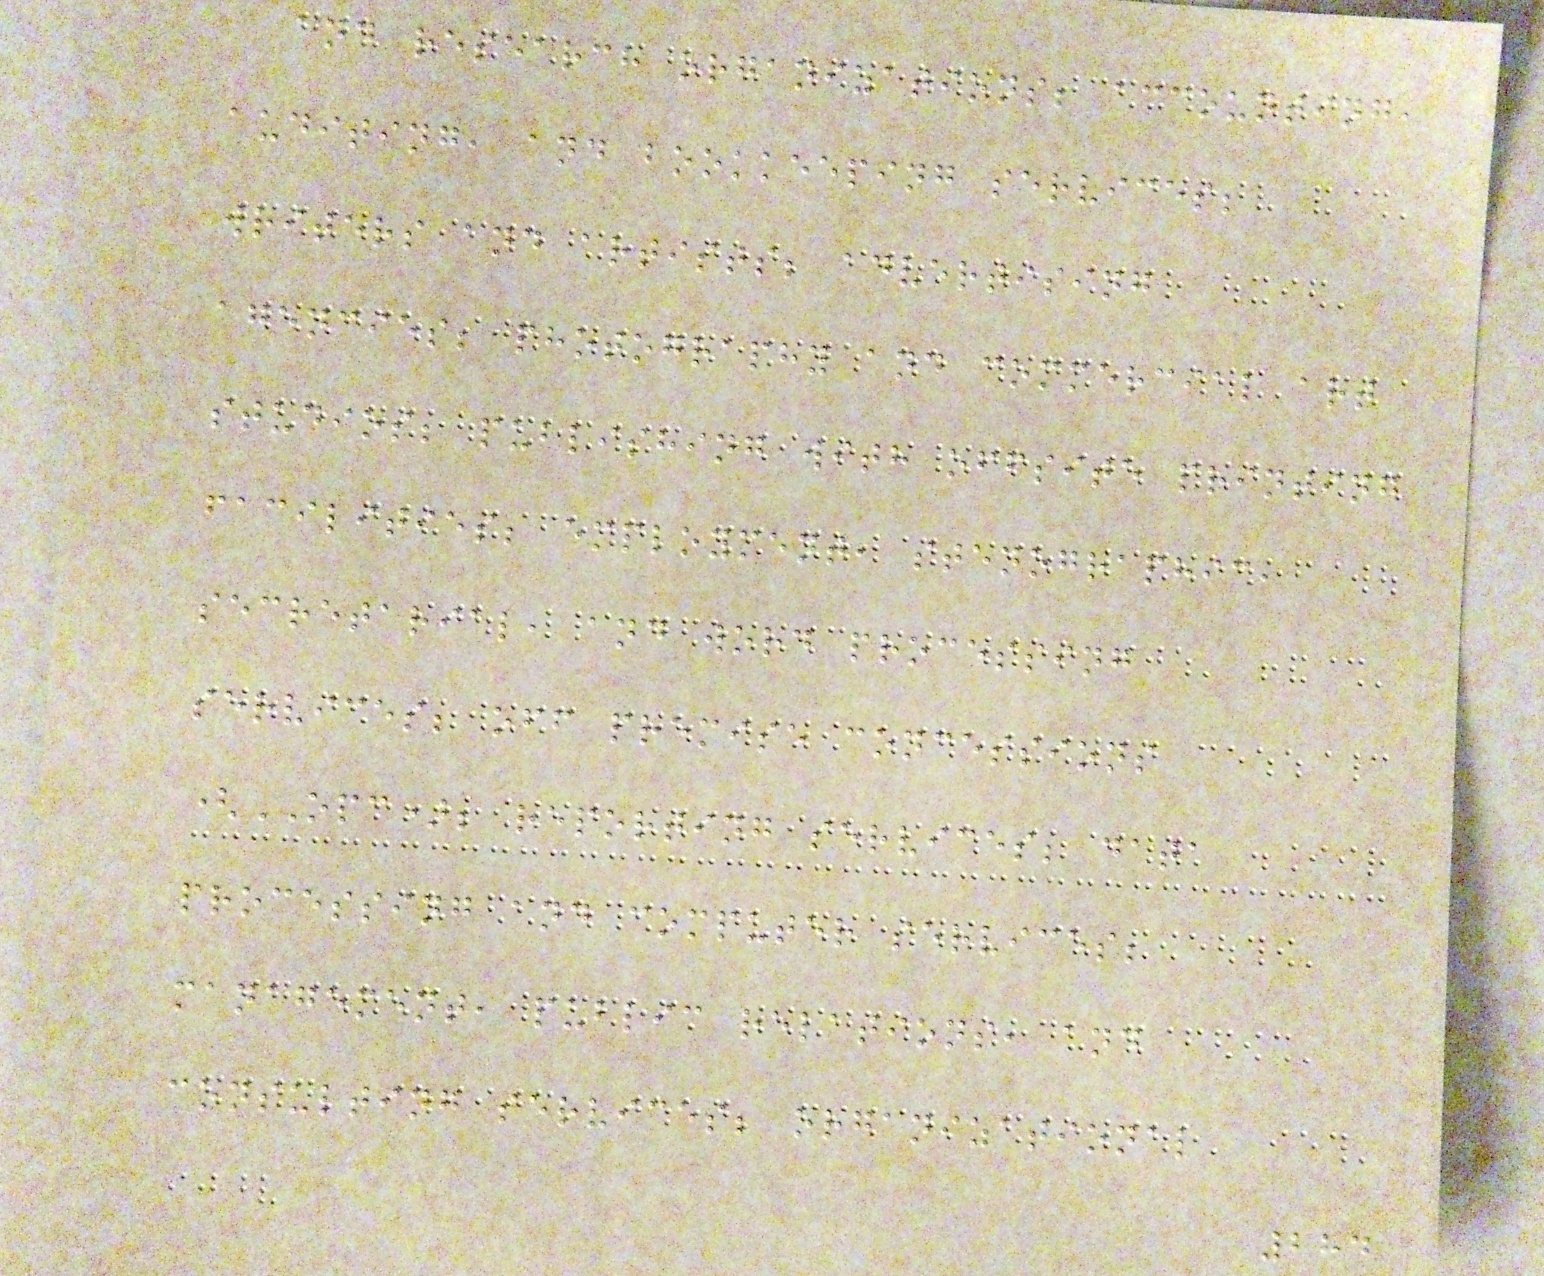and research organizations; accounting,
auditing, and bookkeeping services;
writers and artists; advertising
agencies; photography and commercial art
studios; publishing with offsite printing
facilities; employment, stenographic,
secretarial, and word processing
services; off premise concessions
(OPC); reporting services; data
processing and computer services;
management, public relations, and
consulting services; organizational
284
